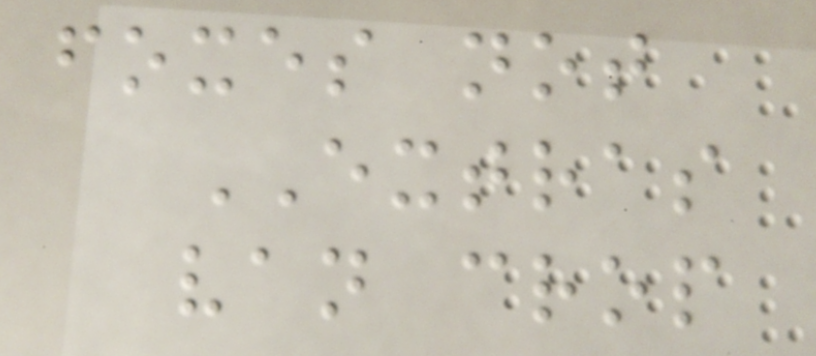foxes not
EXTRAS
van crop
